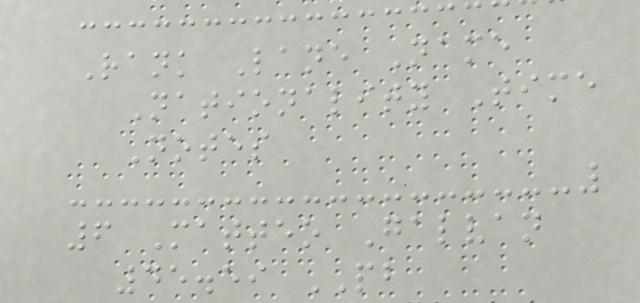Rank Lane Name
Nationality Time
Notes
6 Matteo Galvan
45.59 PB
